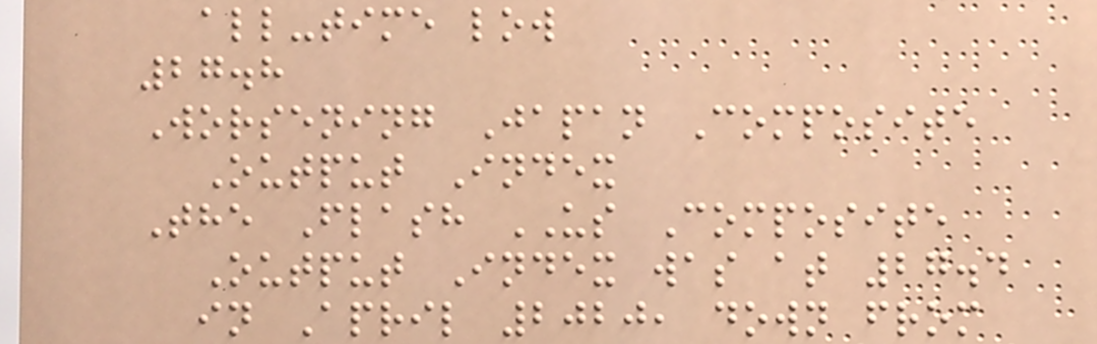all-time low
27.8
Worsening Japan Composite
Output Index
The Flash US Composite
Output Index was at 27.4
in April 2020, down from
